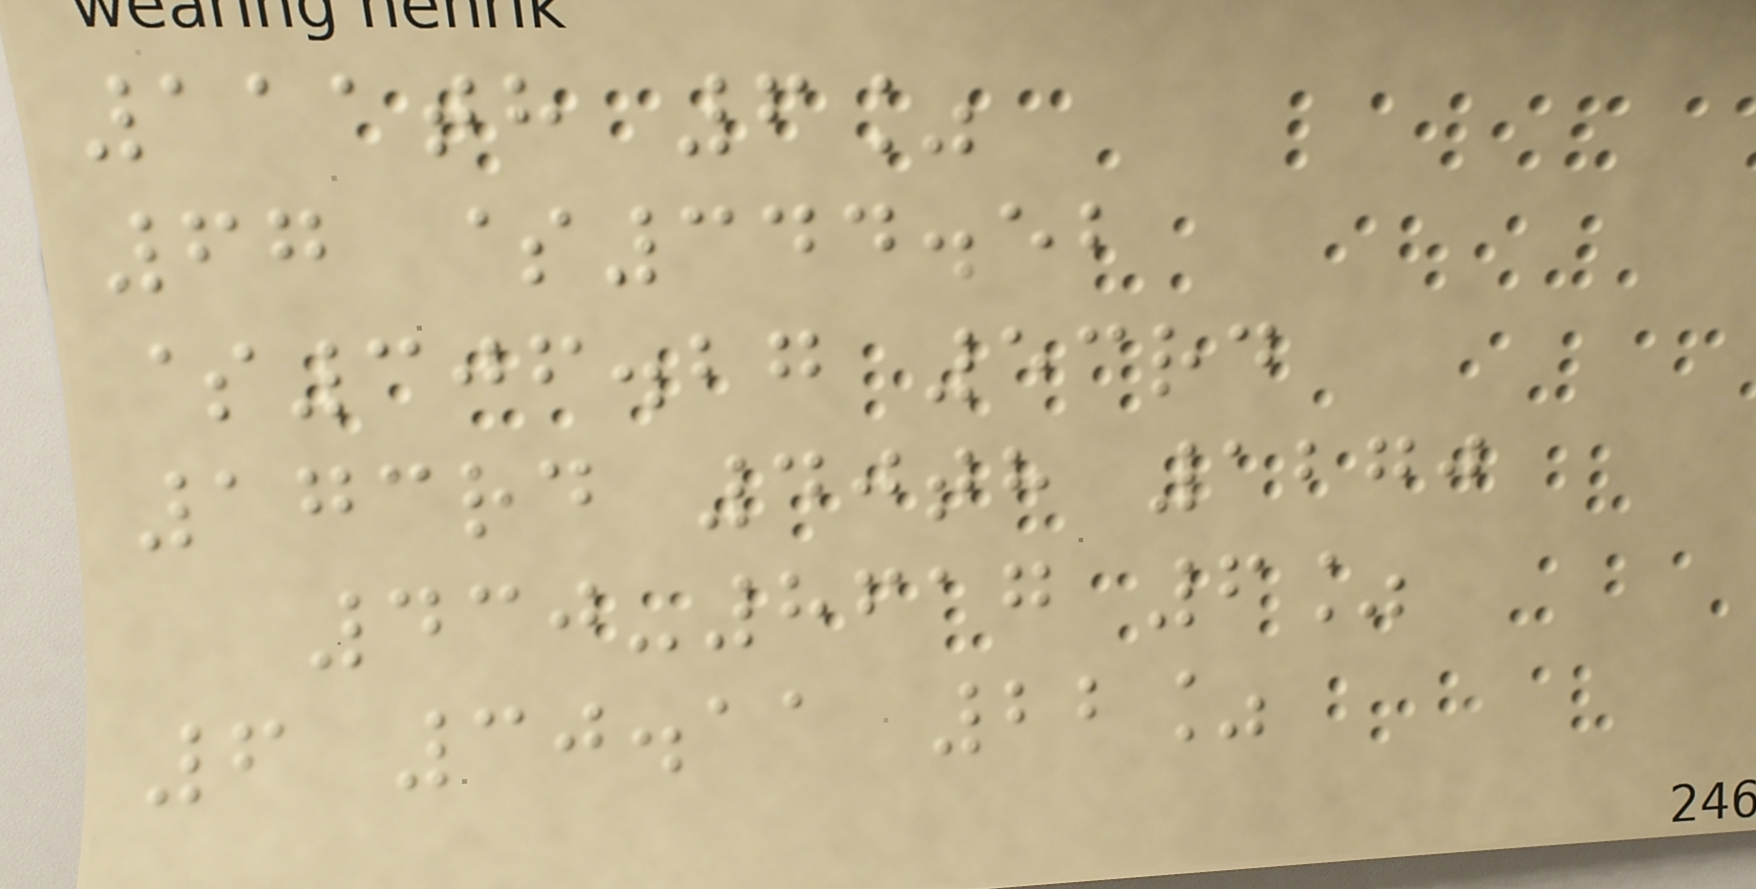111th 6%
67 $344.52
$306.27 53rd
173rd 40th 1270
430-8617 6%
6 30.11 22%
